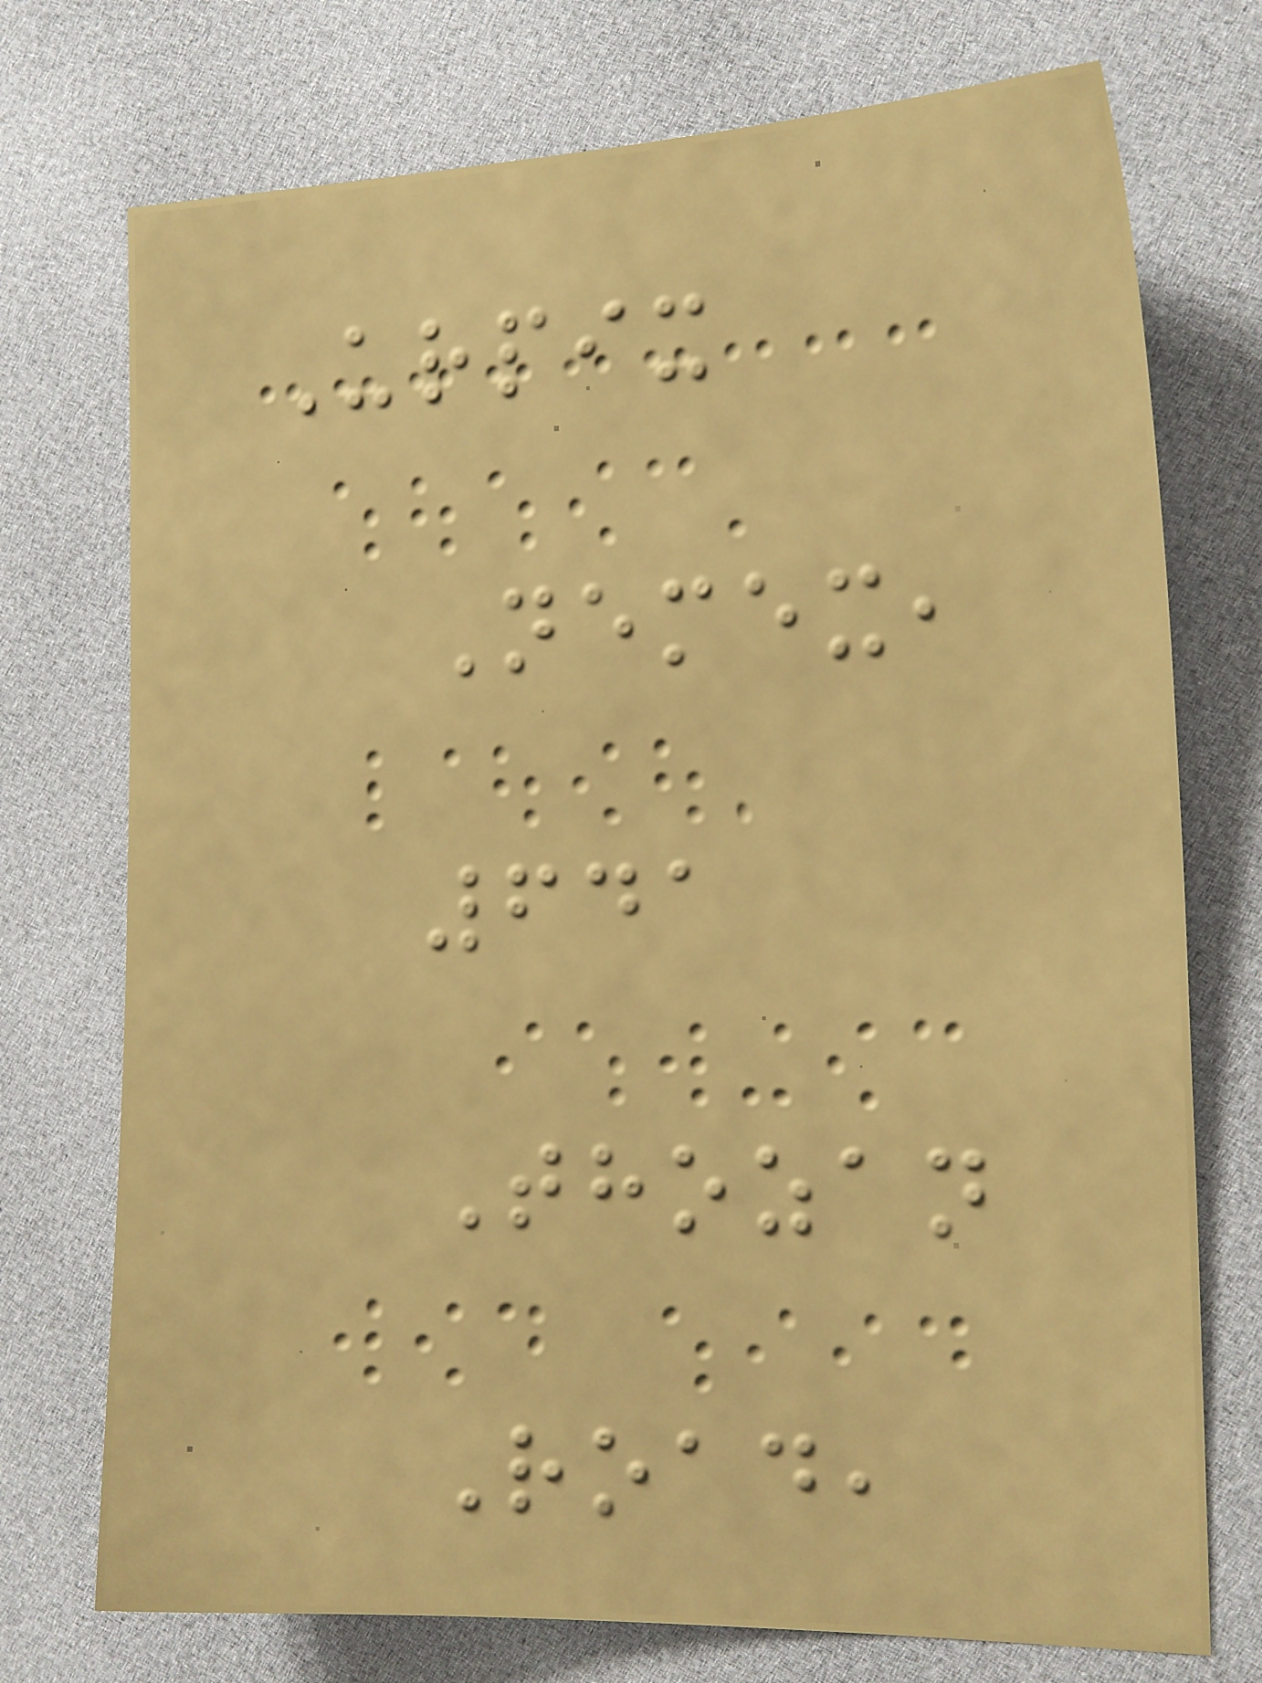Urpix
Nemex,
641
Thozan
Road,
